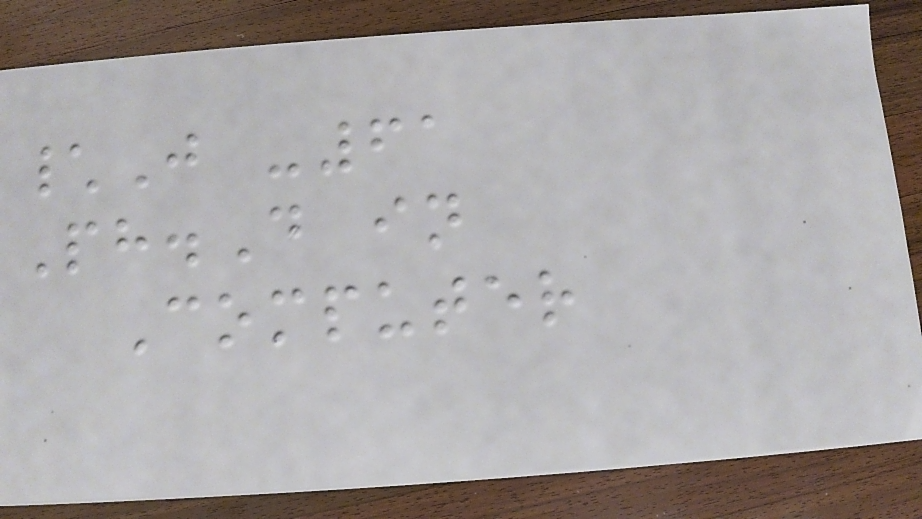\J -61
Ph.D in
Computer
